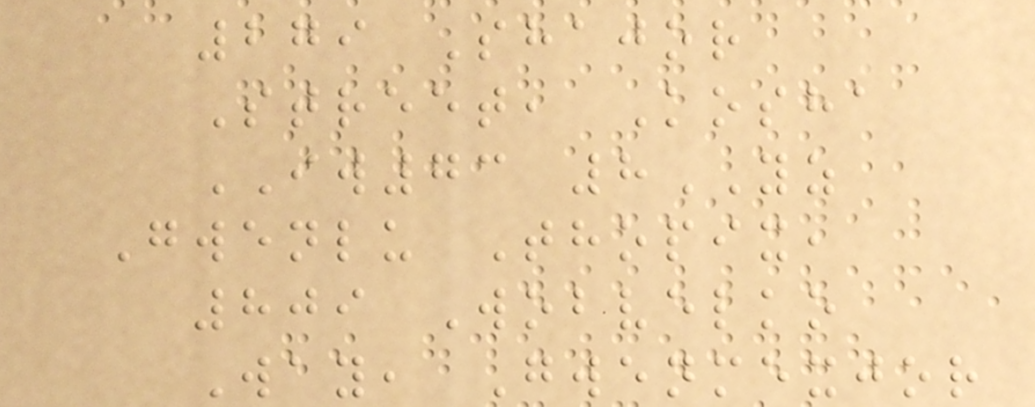279 Shajor
Street, Kosha
IW73 8YZ
Gwenlu Thopix,
809 Wobvelko
Way, Gwenmexjor
